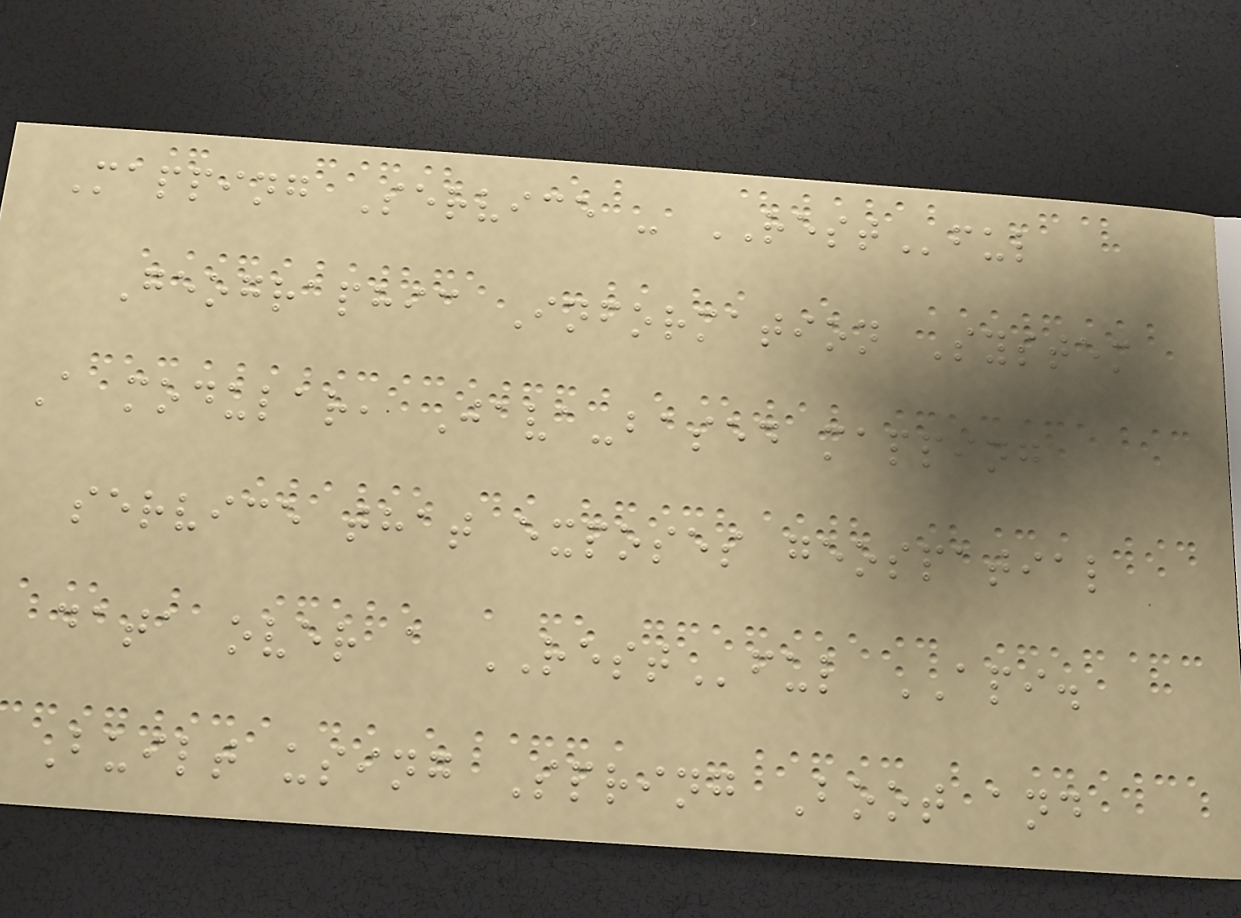Mapping Service - RESTful
Geographic Information System
A modular, Java-based mapping
service that exposes geospatial
data over a RESTful API.
Built using Spring Boot and
